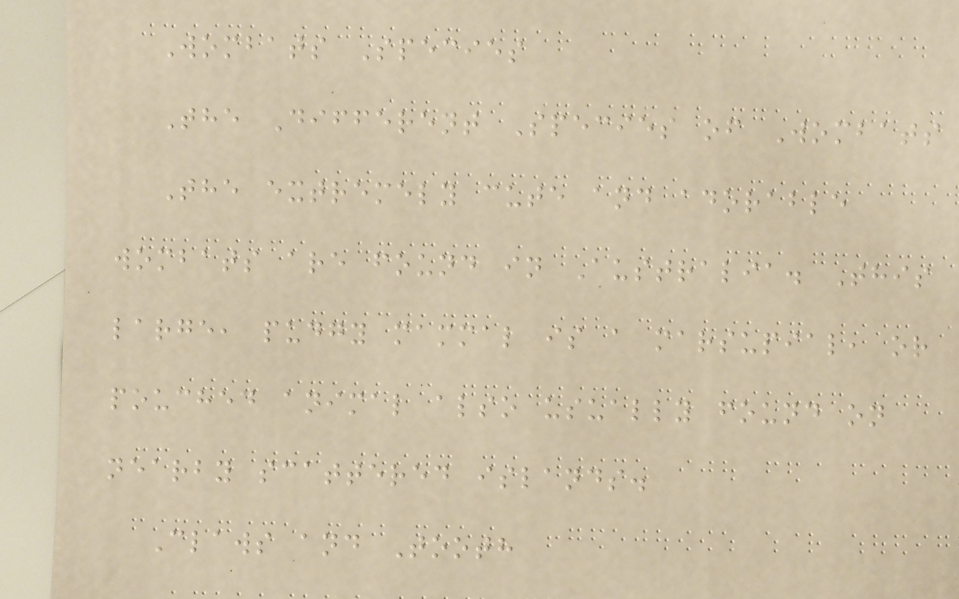Wombats Species
The Different Species of Wombats
The extremely cute and adorable
wombats are found in Australia. This
large, pudgy mammal is a marsupial, or
pouched animal also usually found on
nearby scattered islands.
Claws and Tooth
